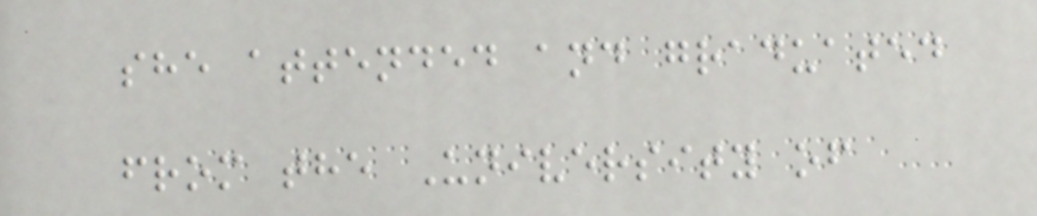she attended and graduated
from the University of
